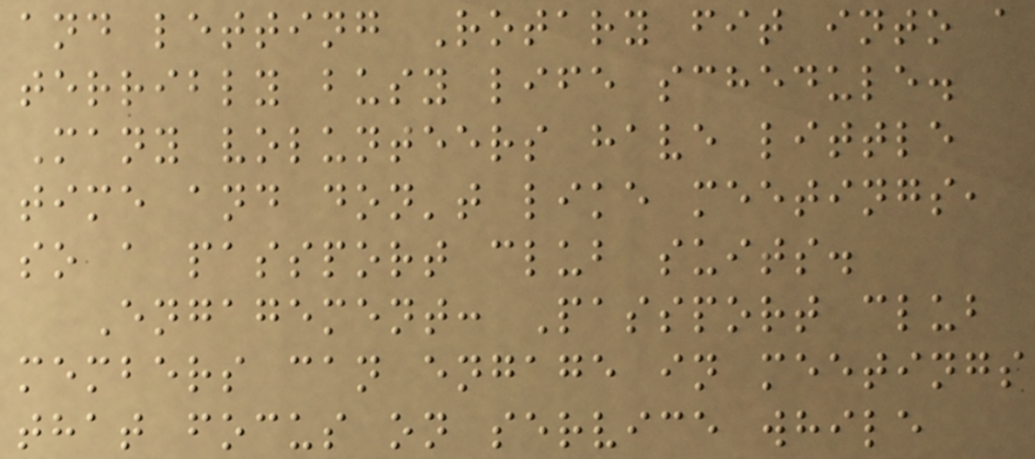and letting Rotary fit into a
terribly busy life schedule.
Many volunteers have little
time and don't like meetings,
so a passport club suits.
Engagement: Passport club
members can engage in meetings
that focus on service while
